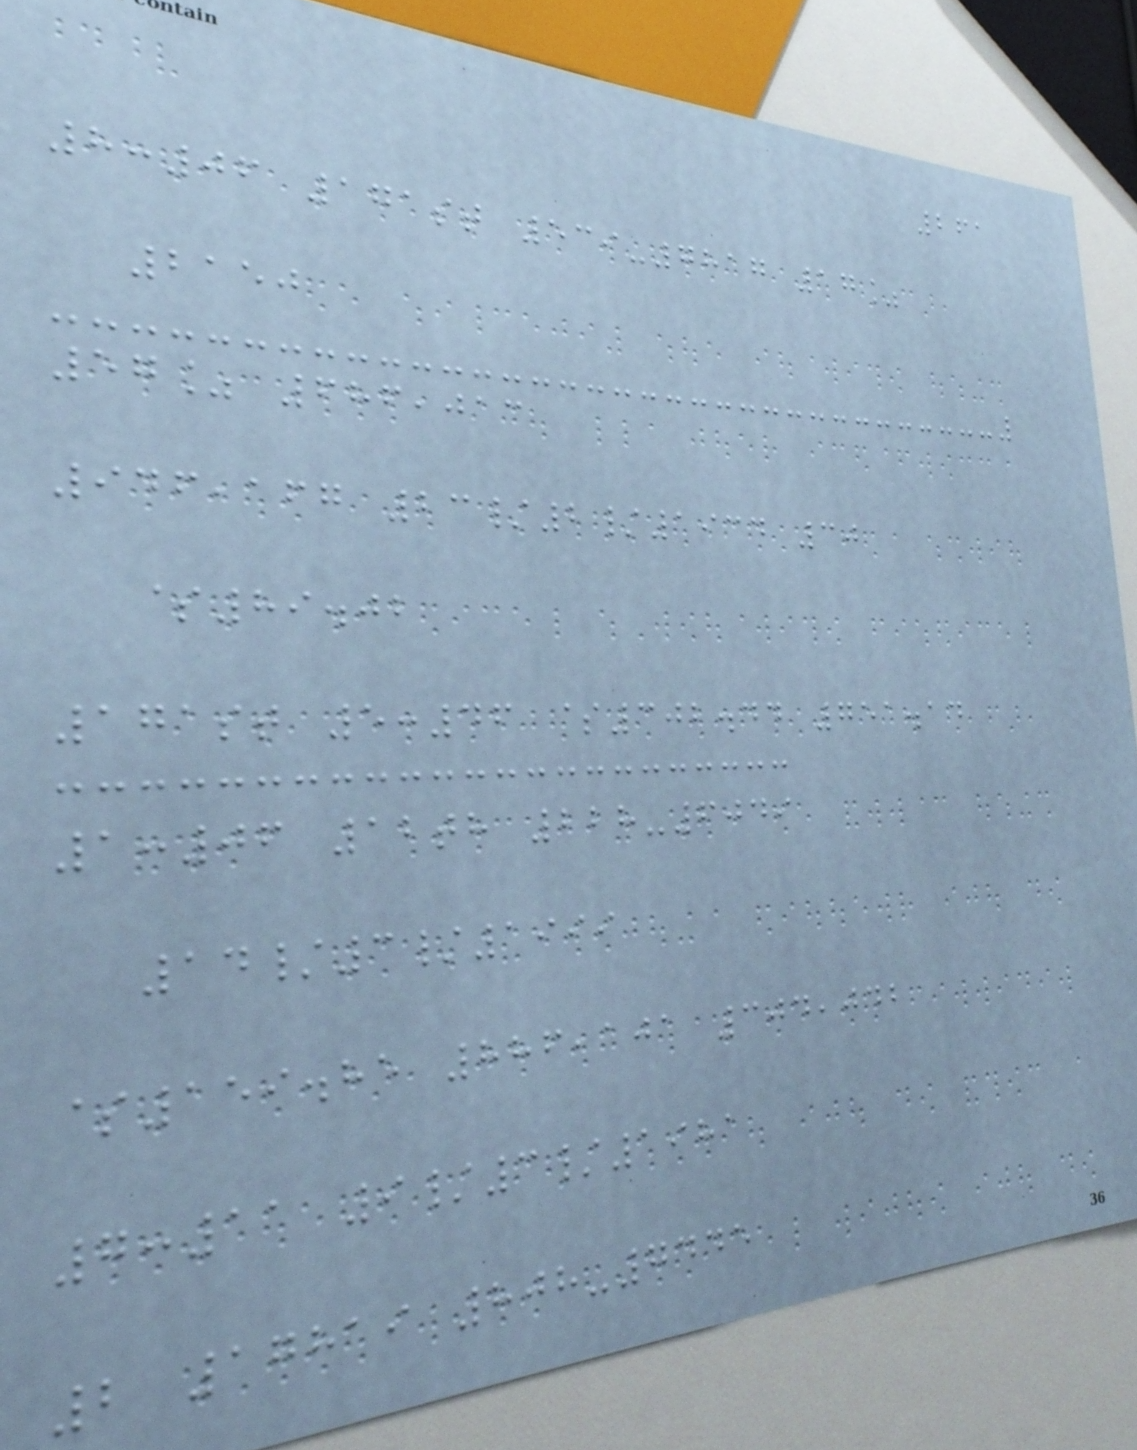261
8:06 171st 539-7817 17%
2150
57% 686,013
946,167 23/2/1934 30
$89.02
171st 5:46 $302.44 751.14
1:06 12th 228-6049
14/3/1999
$159.85 886,101 304,042
7:11 9/3/1981
2 17819 808-7445
